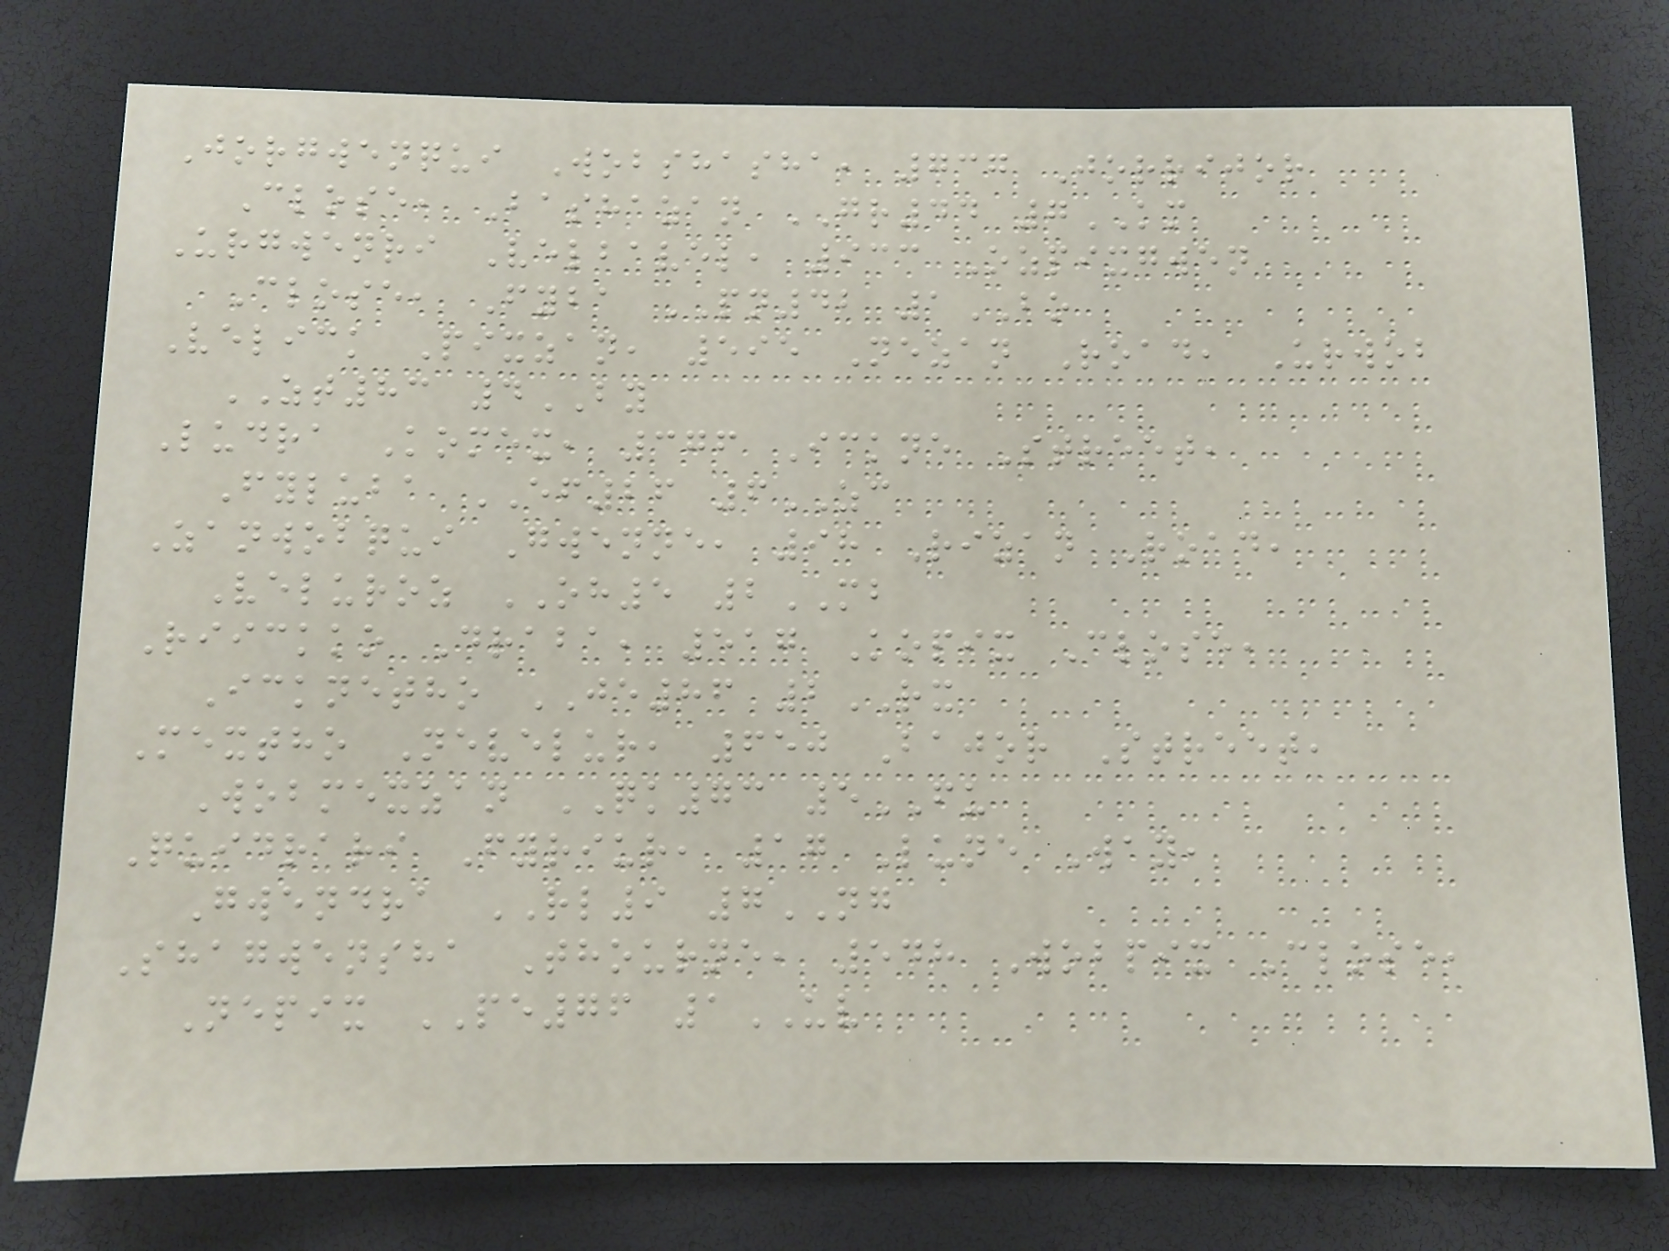Jorgwenqui Wobshasha, 737 Jorrijor
Close, Bashazan GR44 7KM
Urgwenri Velbavel, 933 Ozpixgwen
Close, Fyba PN42 1BO
Velick Pixzan, 595 Nezan Road, Urwob
ZT83 4BY
Ludra Komex, 376 Ickne Street,
Fyluba EF26 6ZC
Zanwobqui Gwenne, 98 Rizan Road,
Veluroz OH5 2MB
Riickko Draba, 517 Kopix Close,
Icknetho JE86 2RX
Mextho Nevelur, 650 Bajor Street,
Wobmexzan QK73 5FU
Quidrari Fyriur, 17 Lune Way,
Gwendra RL9 7NG
Shagwensha Thourne, 548 Wobpix Close,
Nepix PE76 1UV
